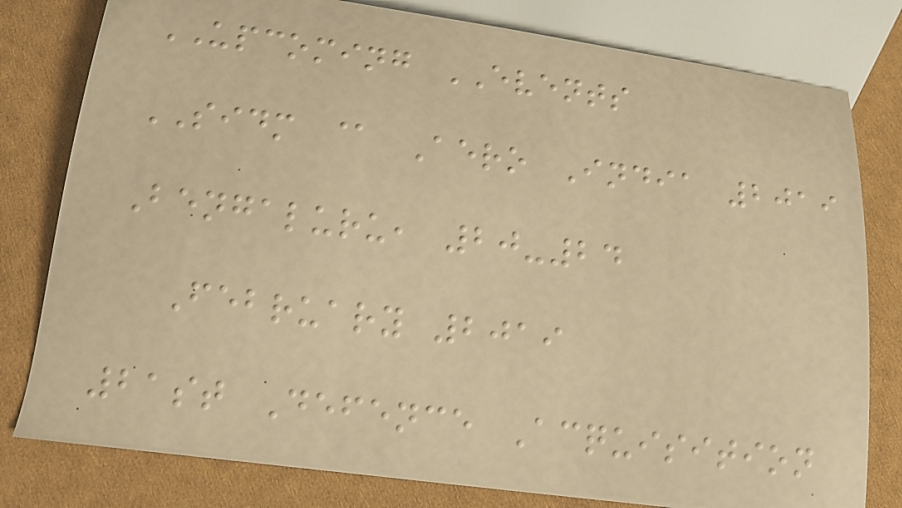UPCOMING EVENTS
SIDM @ Aero India 2019
Bengaluru, 20-24
February 2019
21st Defence Acquisition
